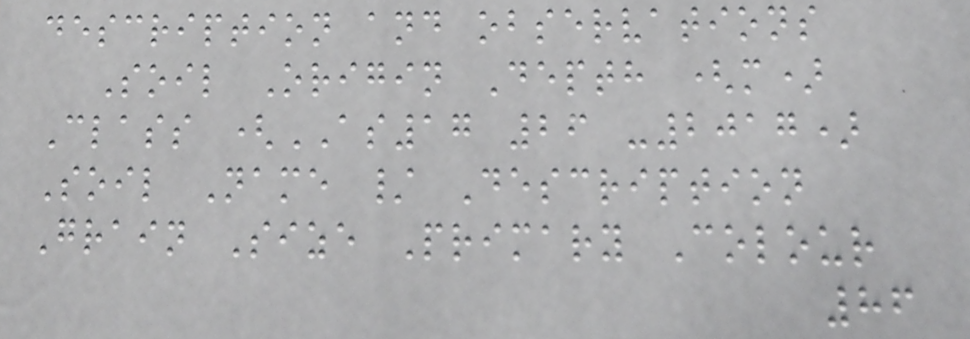description and observations
Soil Origin Depth (m)
Class (AS17 26 -2017)
Soil Name / Description
Grain Size Primary Colour
86
